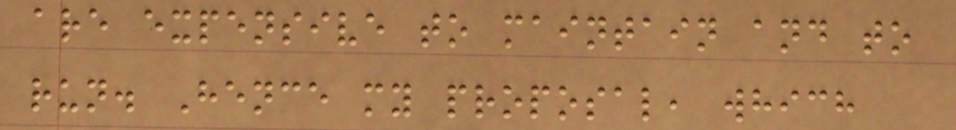are expensive to maintain and to
run. Hence my proposal, which
